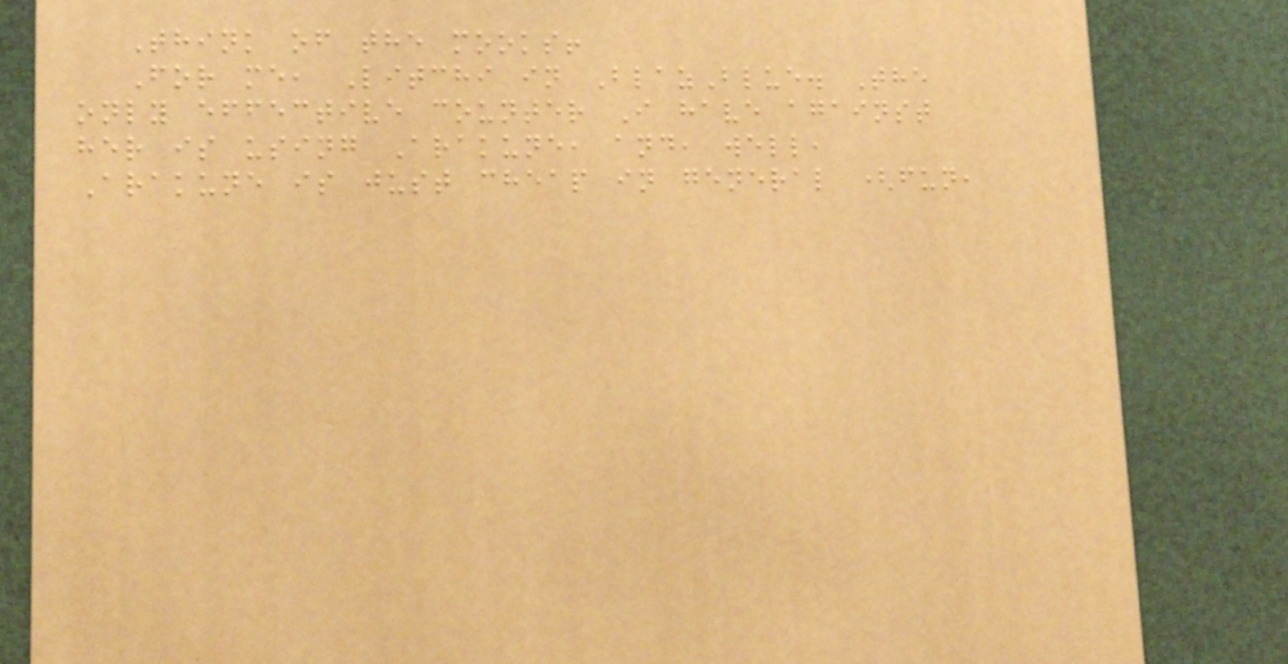Think of the mooks!
For me, Litchi in BlazBlue. The
only effective counter I have against
her is using Arakune, and, well,
Arakune is just cheap in general (fun,
